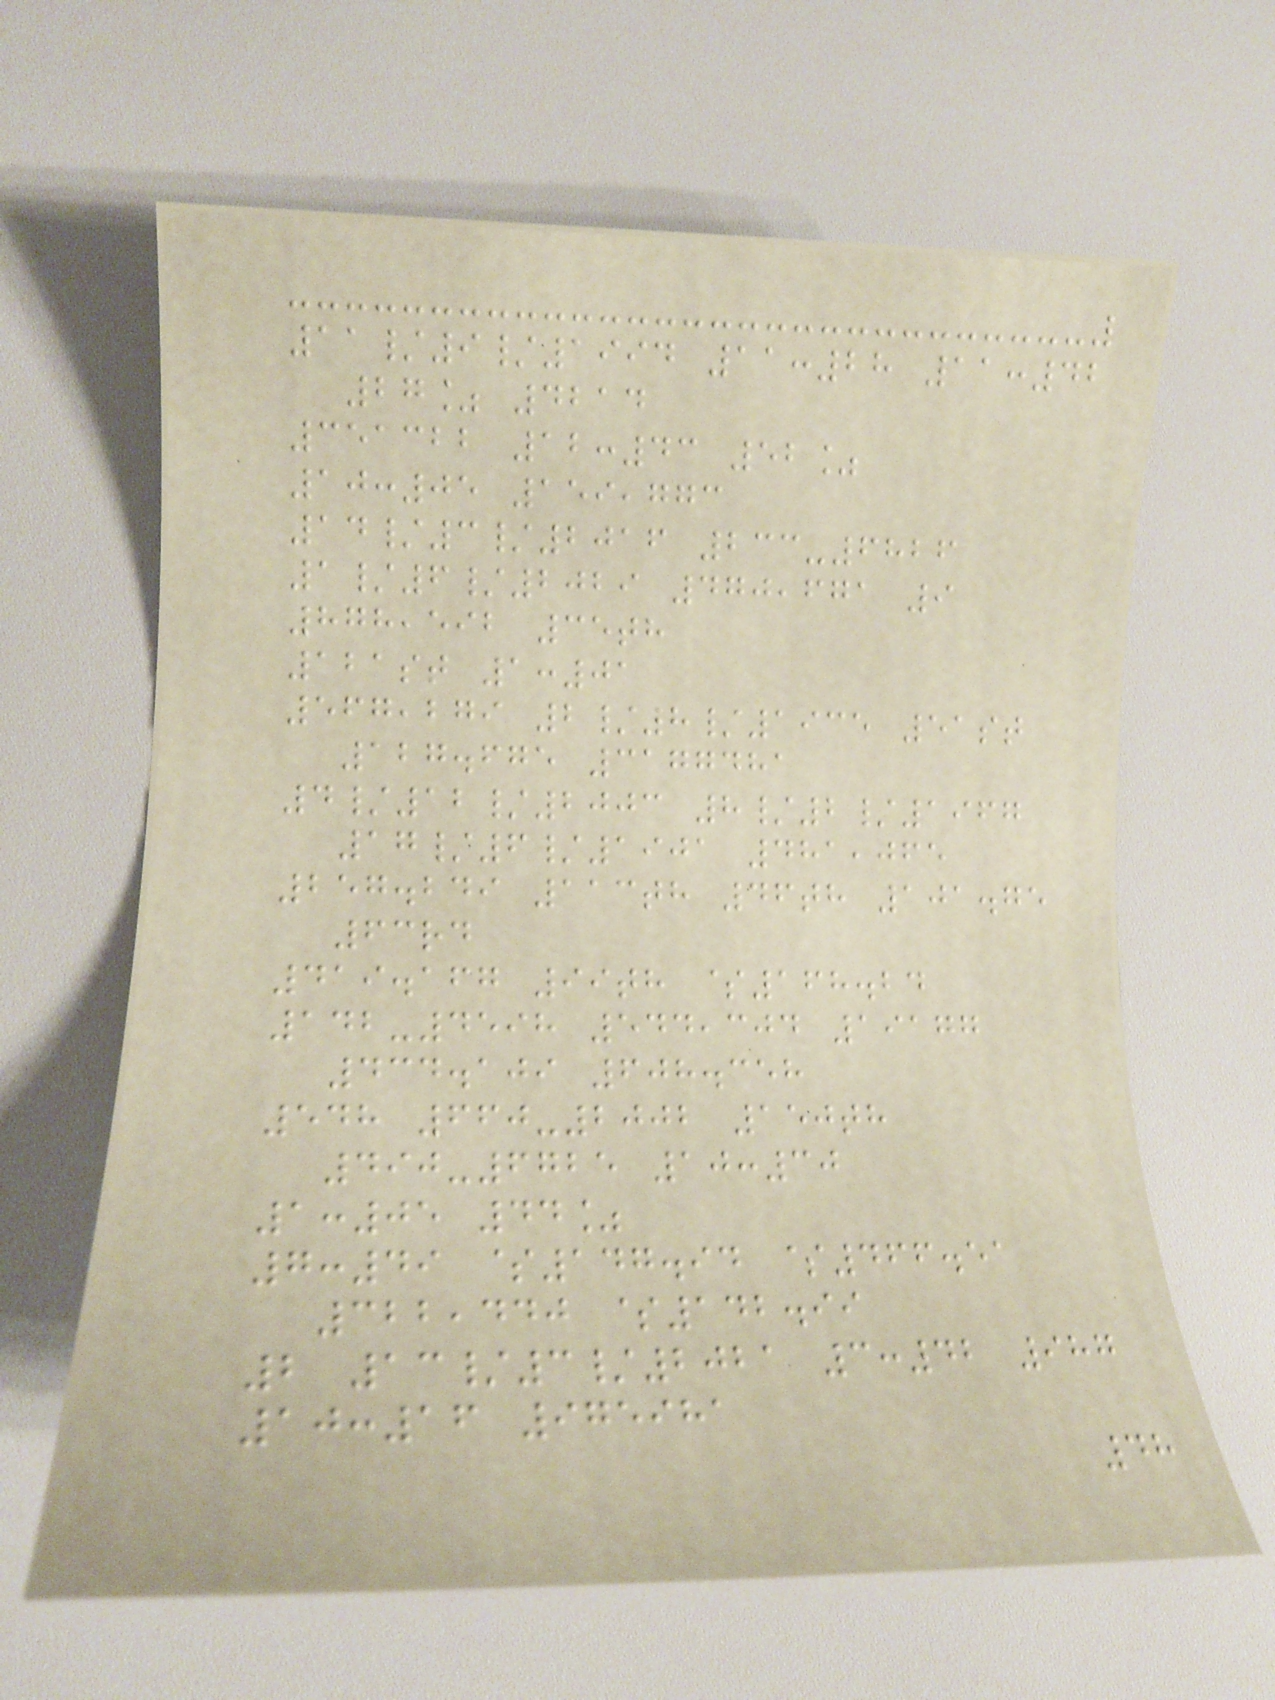11/9/1994 11:28 11:42
27% 4214
351322 12:43 52%
10:05 159,773
14/3/2016 233-6826
1/6/2029 470,671 9
878,592 35th
121st 1:01
567,279 2/8/1935 51st
127.675 3177481
4/12/2003 8/2/1967
17/6/1901 481,065
257.249 113th 46th 101.75
63rd
419.167 99th $168.24
142-4598 544,304 19177
434.109 608.358
548 660-2002 150th
490-6725 10:30
1:05 44%
7:49 $147.94 $466.51
322,440 $142.99
2 13/3/2021 3:42 987
10:16 975981
48
